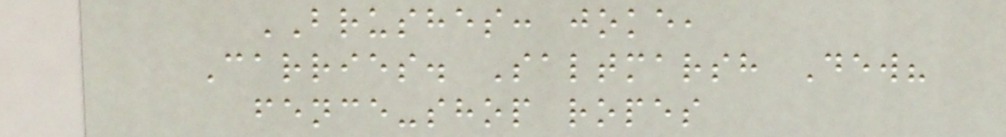BRUSHES: joke,
Carries. Saltmarsh Dew?
fence-shop ropes
